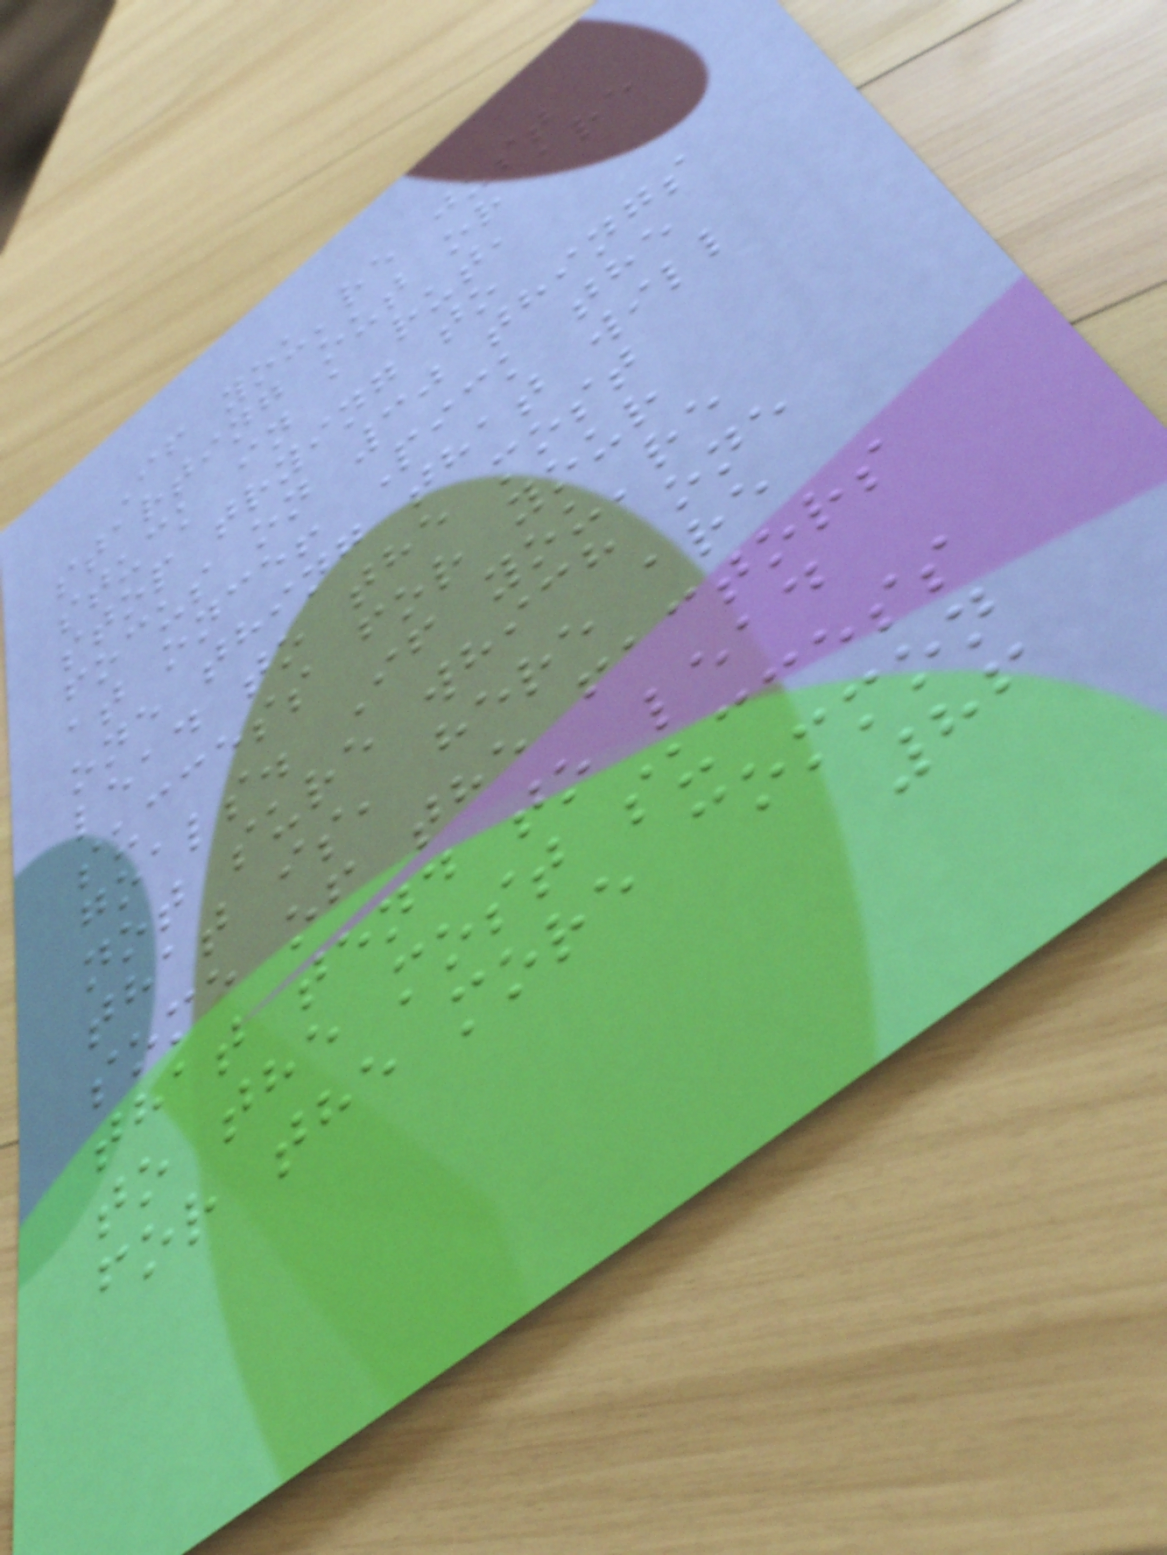If you're just
starting out or are
stuck in a rut,
stop trying to
focus on 30 things
at once! Pick the
one thing that will
lead to the most
success for your
goals. If you're
not sure which one
that is, here are
some of the factors
that tend to lead
to the most success
for the more common
86
